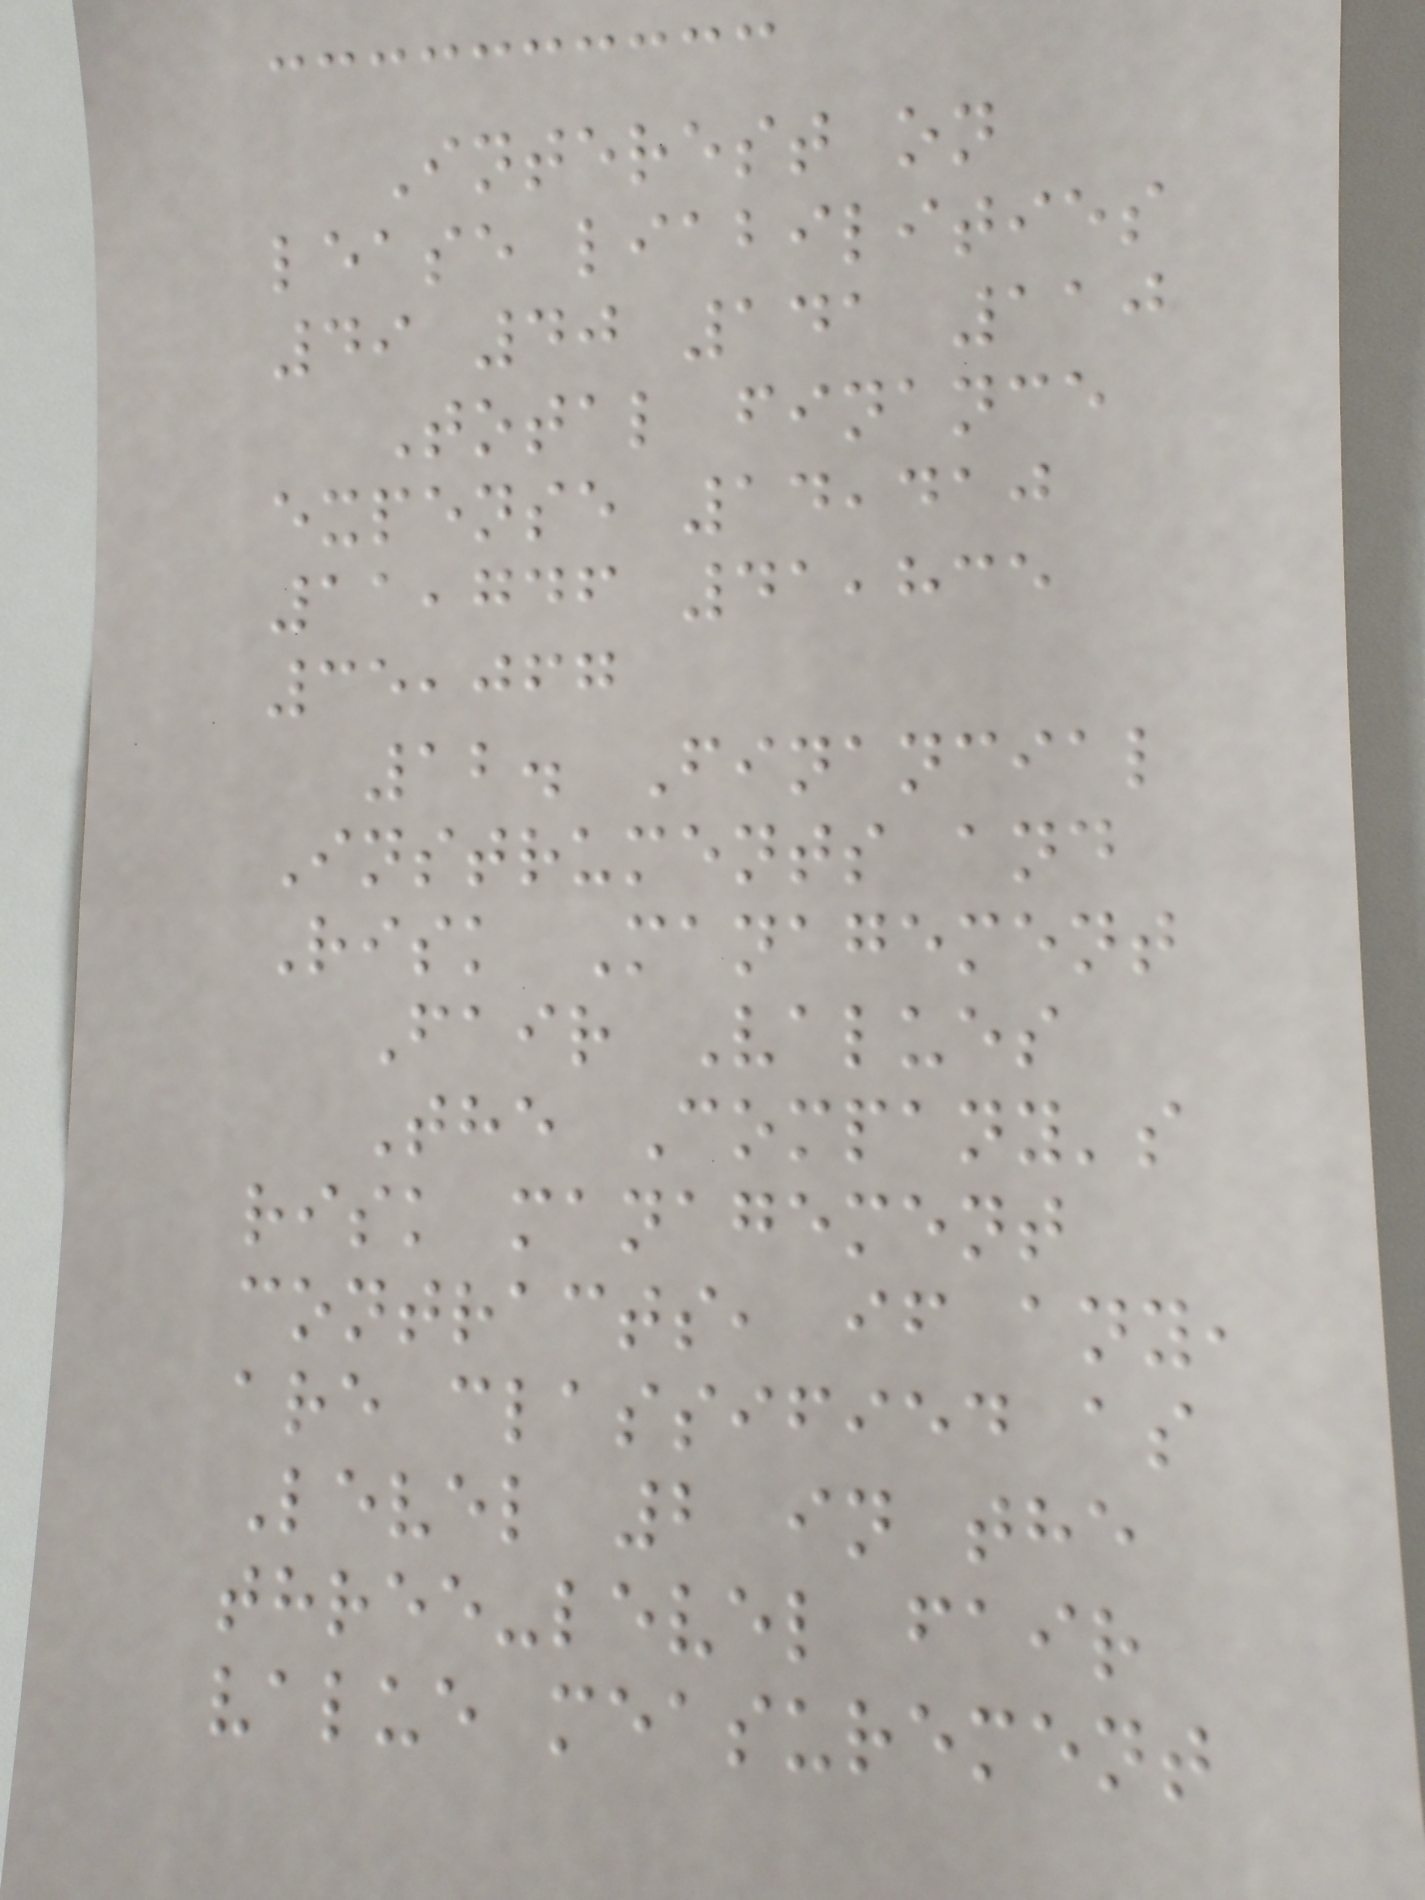Interest on
lease liabilities
49 40 141 110
Total finance
expense 14,410
11,746 41,835
35,067
12. Financial
Instruments and
Risk Management
Fair Values
The Company's
risk management
contracts, if any,
are classified as
Level 2 in the
three-level fair
value measurement
